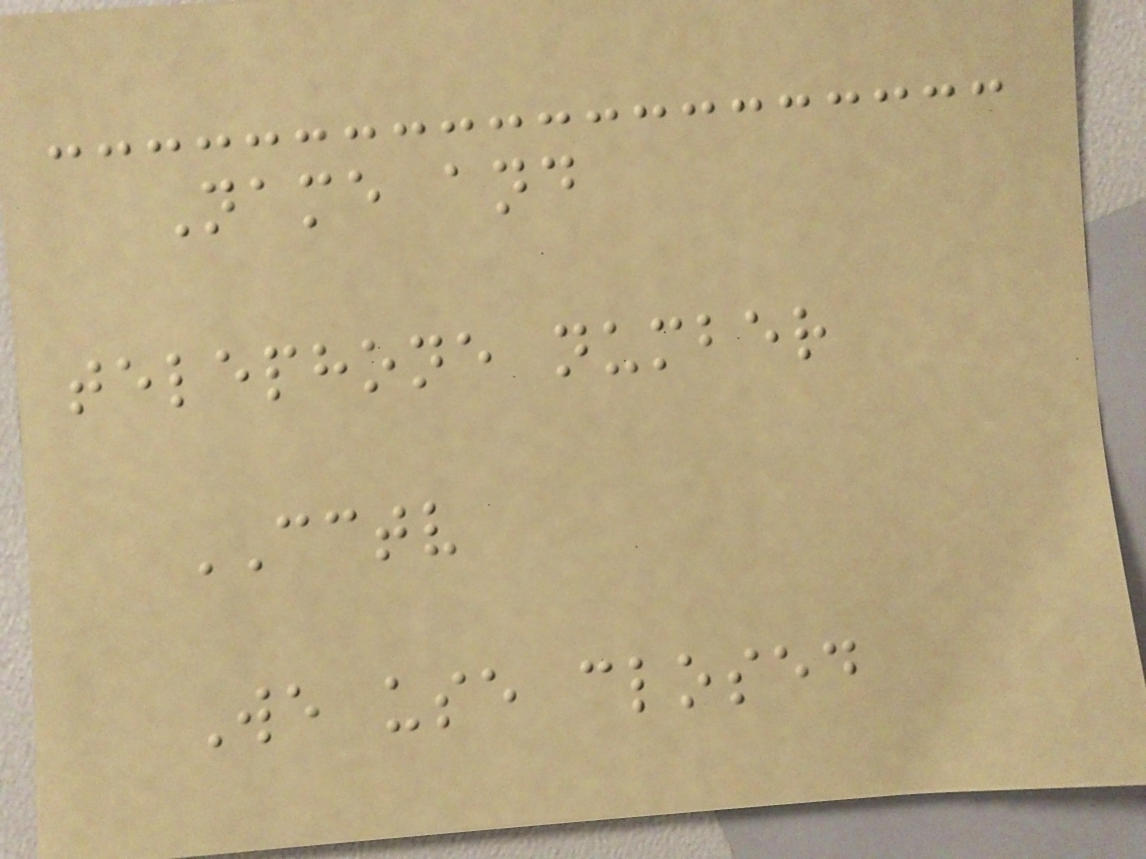Name and
telephone number
CCTV
We use closed
